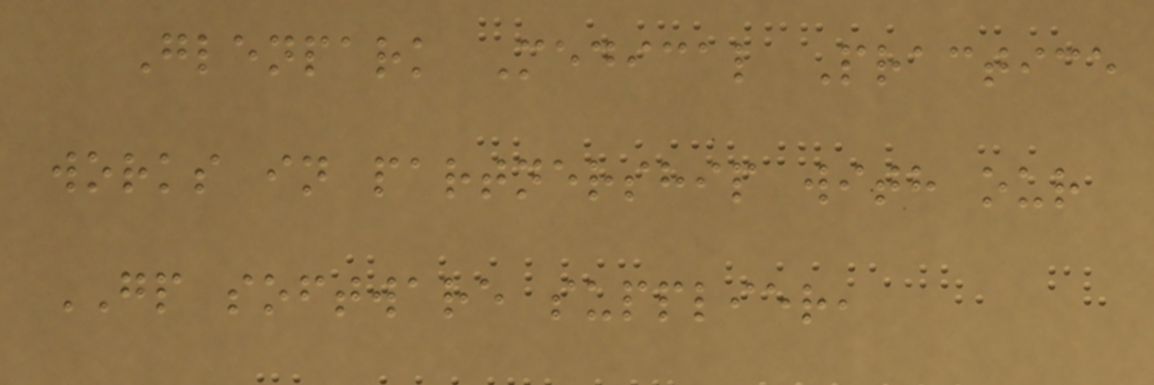Glenpark Medical Practice
works in partnership with our
GP software supplier,
